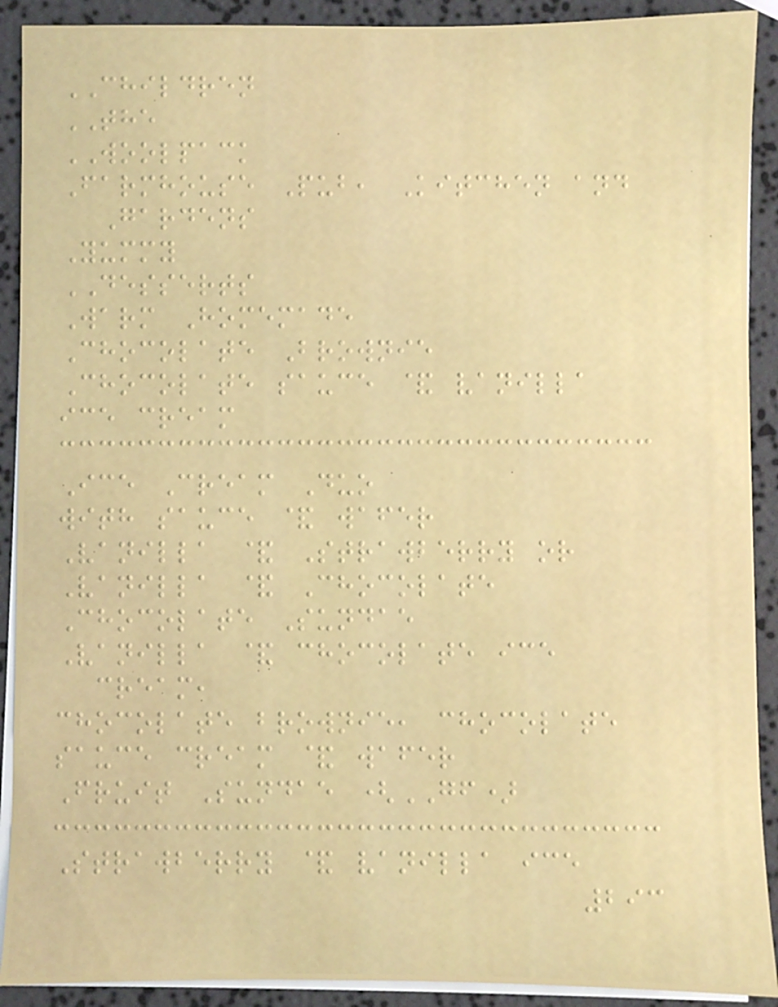CHILDREN
THE
WOOLPACK
Farmhouse Pub, Kitchen and
Gardens
Yummy
DESSERTS
Warm Homemade
Chocolate Brownie
Chocolate sauce & vanilla
ice cream
Ice Cream Duo
with sauce & wafer
Vanilla & Strawberry or
Vanilla & Chocolate
Chocolate Sundae
Vanilla & chocolate ice
cream,
chocolate brownie, chocolate
sauce cream & wafer
Fruit Sundae (GF)
Strawberry & vanilla ice
293
